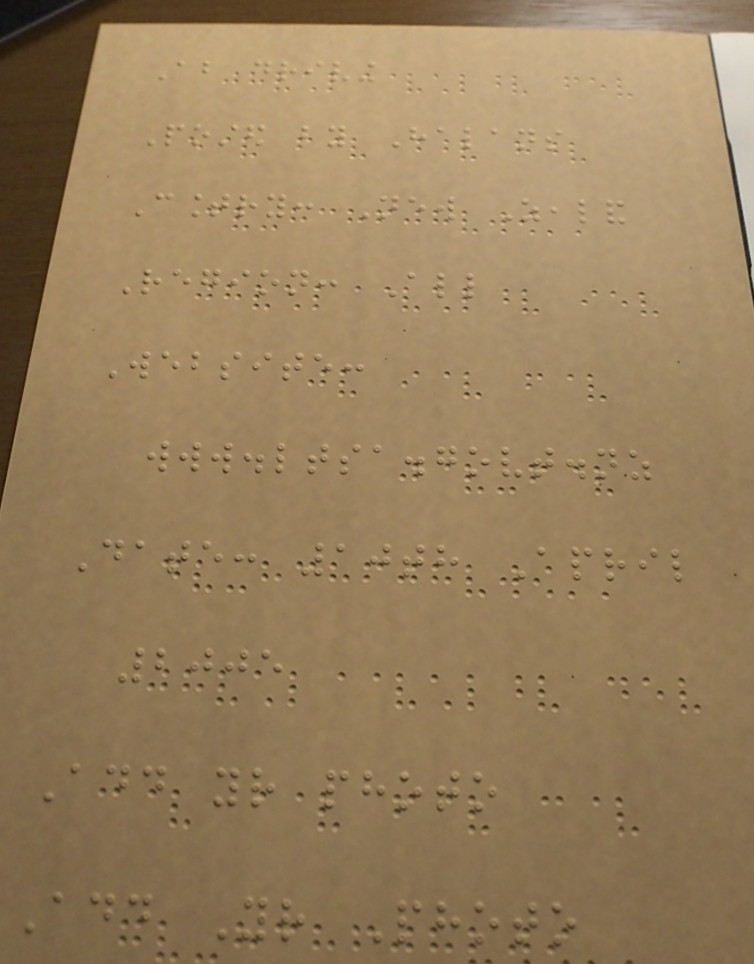About driving
Posted by Halans
Country: New Zealand
Region: All
Website:
www.ltsa.govt.nz
Date: 10th April
2005
Add your photo
Add Your Photo
